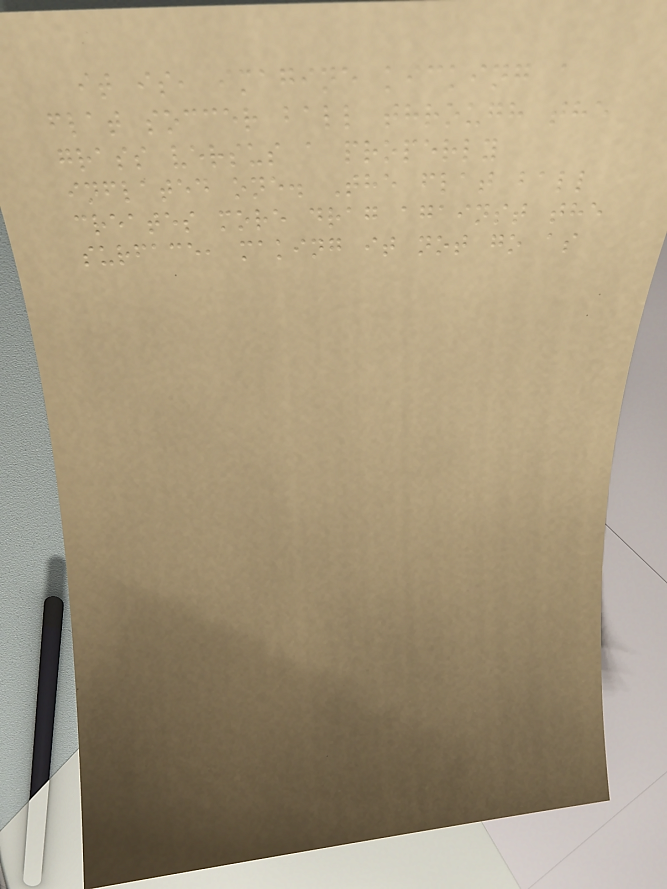it is, imagine kicking a
flat soccer ball through the
grass versus a properly
inflated one. The flat ball
creates more drag against the
surface, making it not go as
